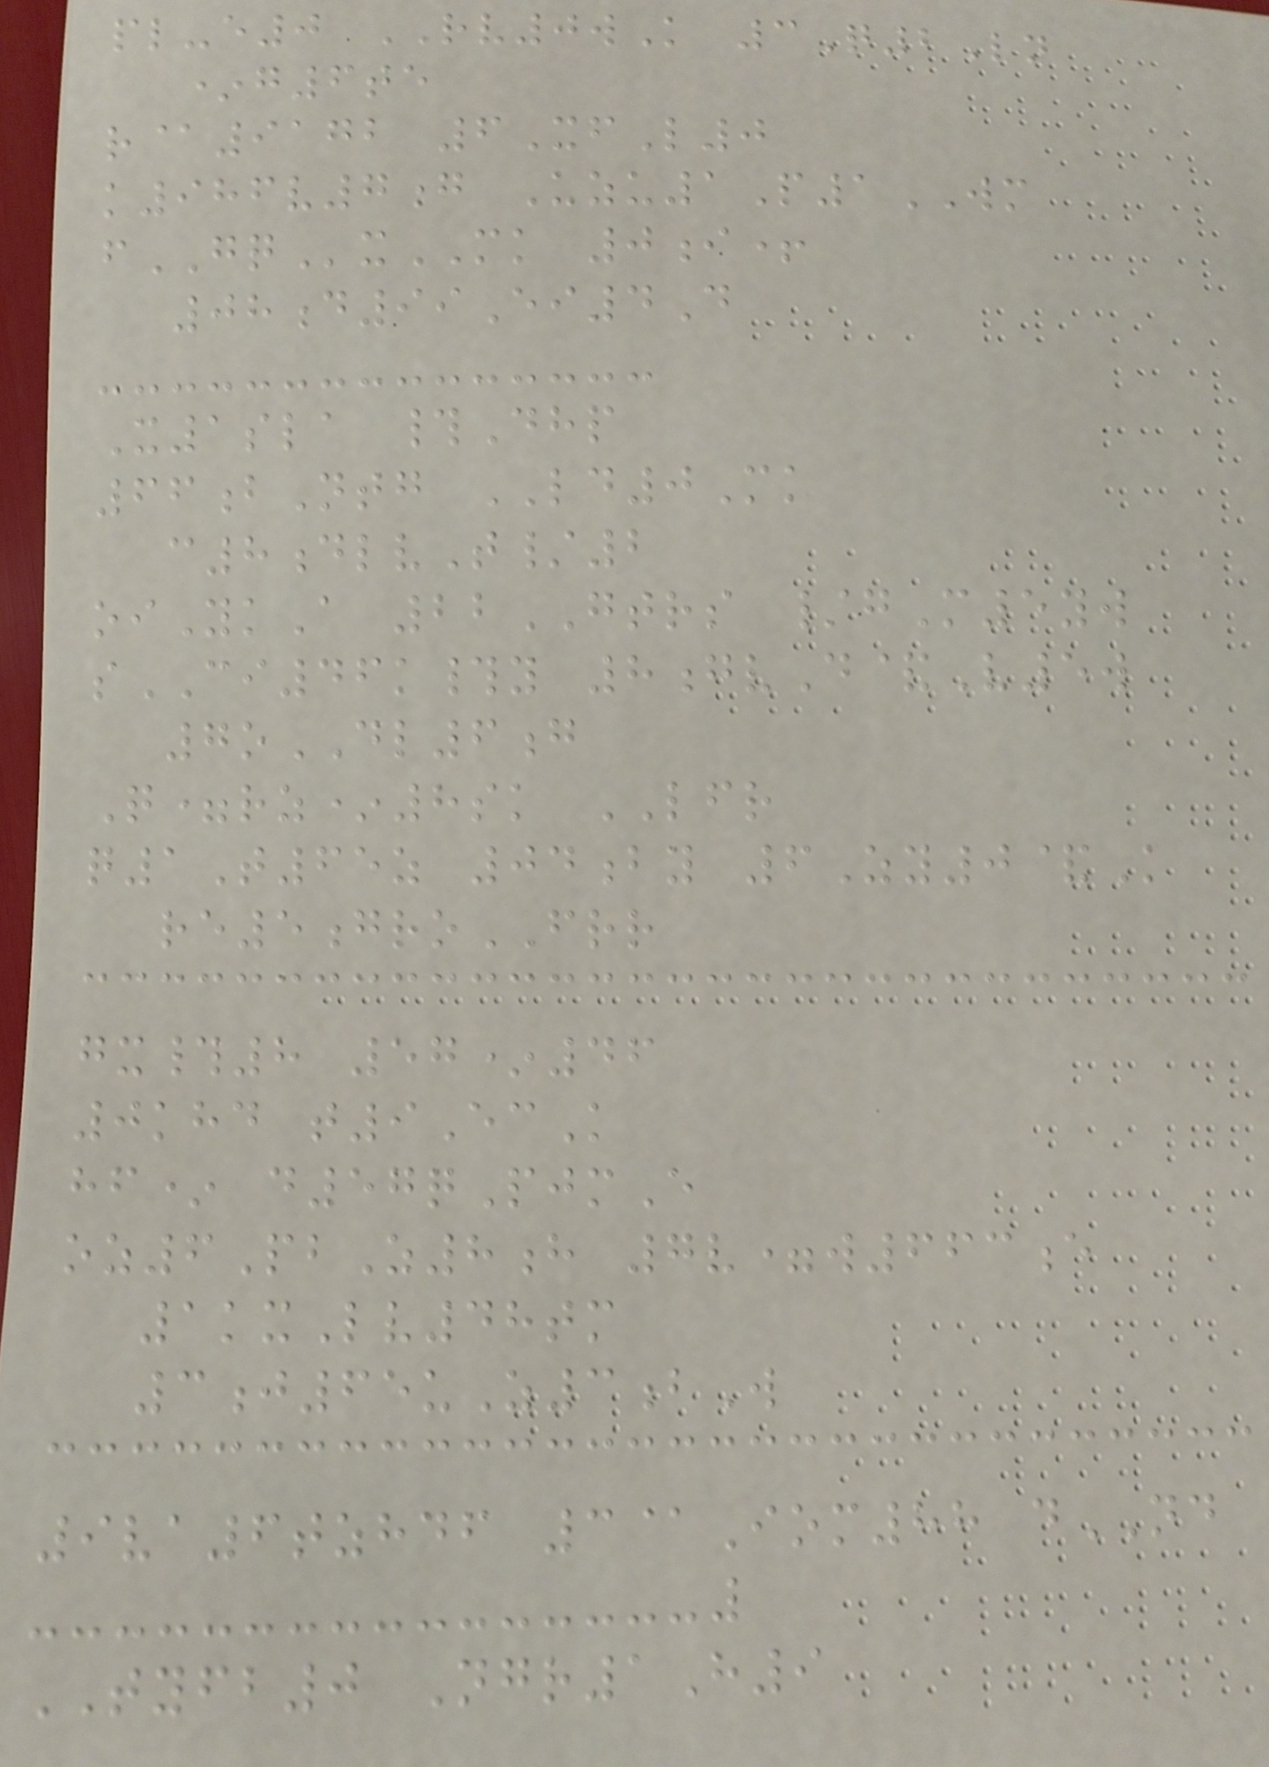pl-e0 RV0wK 3Q2Ln
*g6te
r@9172 6XfL0
k986v7g Uzu1P1WM
fGQxMK 0i+
08d99Ei4D
X1sla #Dhp
66bNtg LD0Mk
c8dlvT/2
oiYkA 22GTRS /gM5yw
sCI46k#y 8gvD&V5w
7oDL6g
Q=rz*8sk LFR
q1T65z 04by 6Zy0&K
re5groFRR
gx#8 57*46
0khd t9EcK
hf* d57qPjmE
oz6PbZ8h 7v=w663e
1kxLv48tm
3j65uZ3bW
9va6tzhdf 3@Iom88 dND
TYFB0 Ngr1H9
